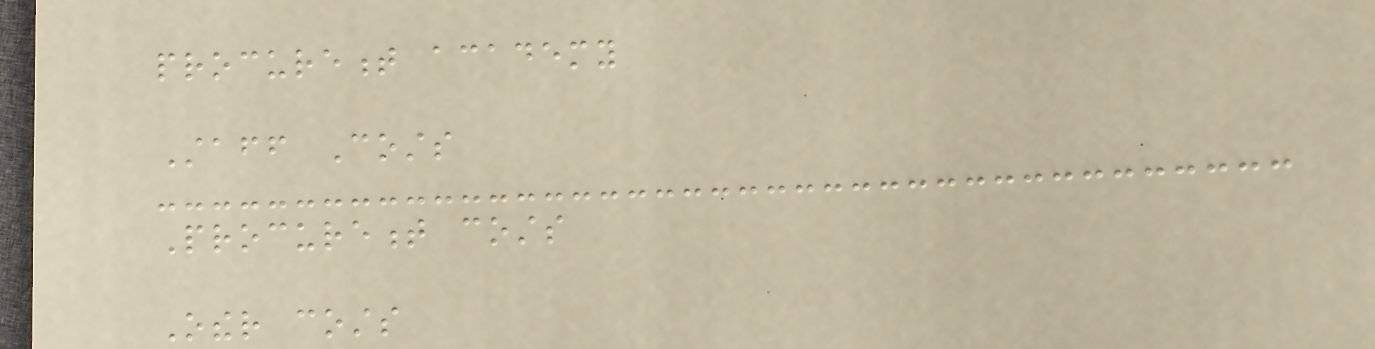procurement academy
Staff Costs
Procurement costs
Other costs
